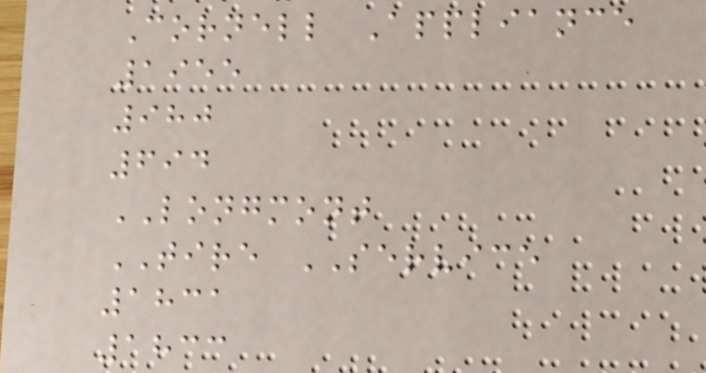Cornell Appliance
1955
980
694
LONGMONT
TIRE SERVICE
1831
1833
